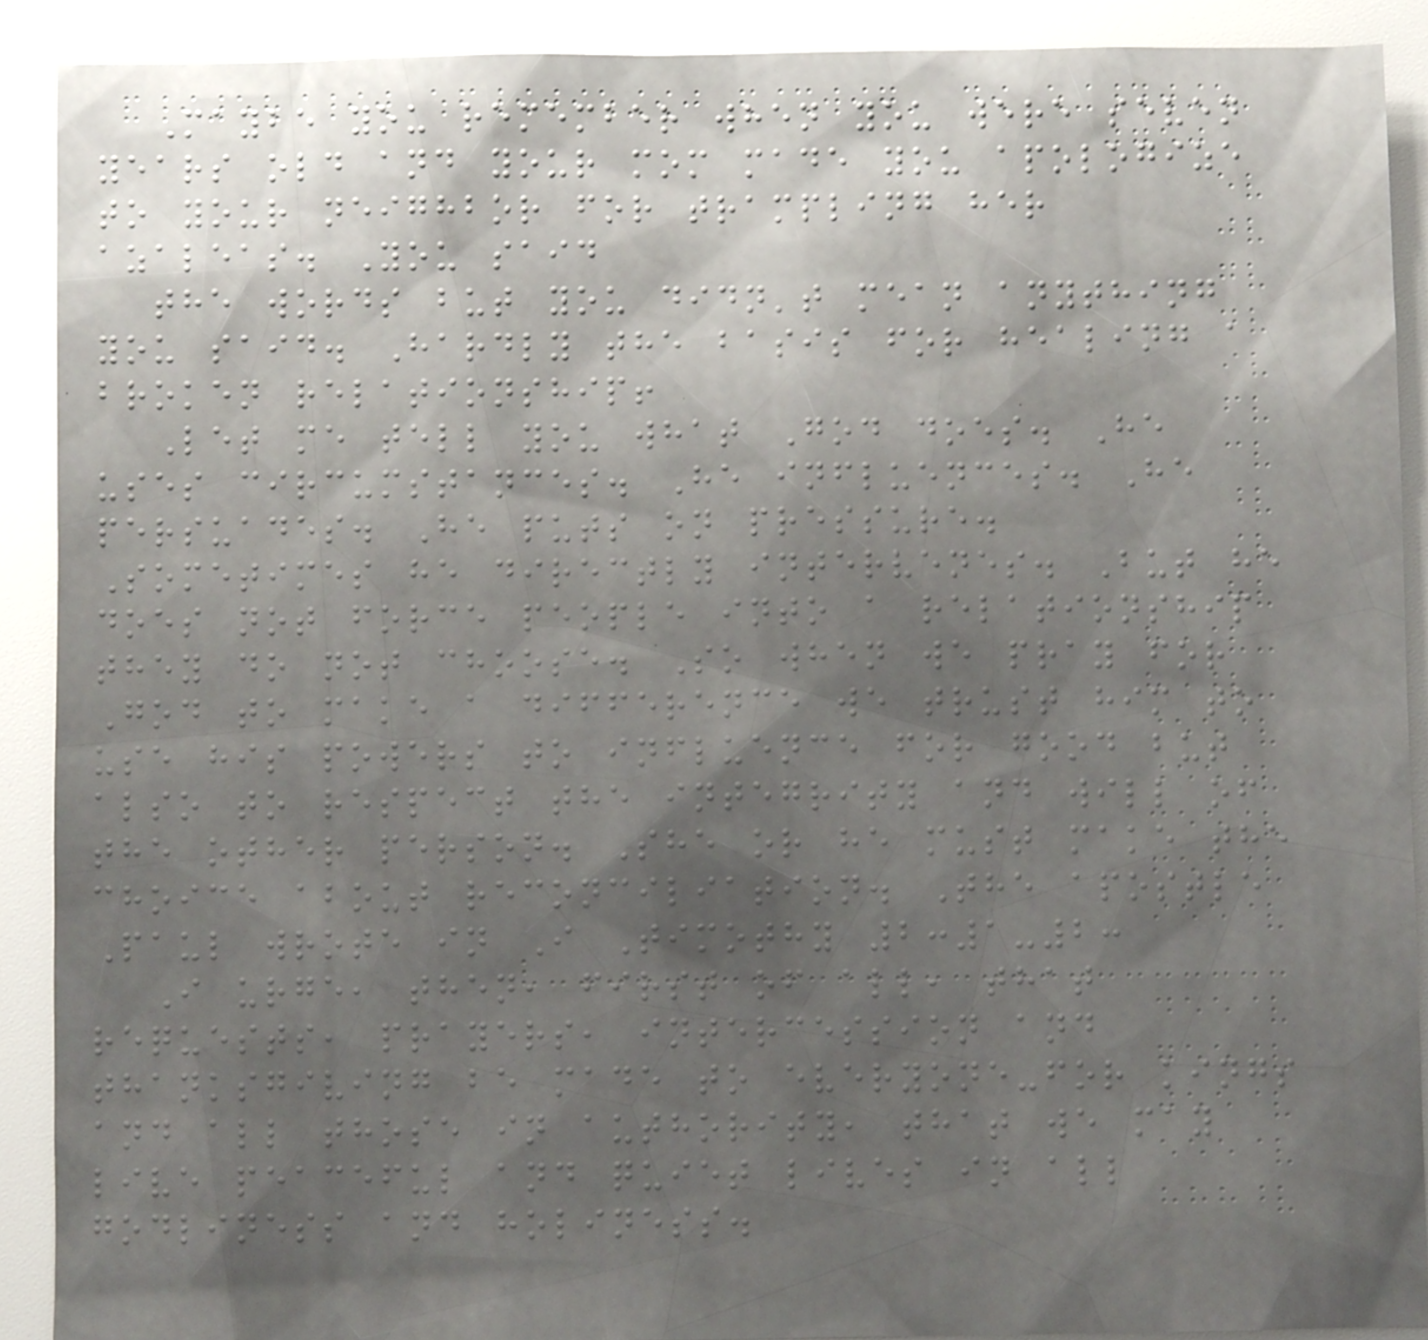Maybe you remember when you were seven
years old and your mom made you apologize
to your neighbor for trampling her
azaleas. You said
the words but you didn't mean anything
you said. Hardly the basis for healing a
broken relationship!
Let me tell you what God does. He
uses circumstances. He influences. He
persuades. He puts on pressure.
Sometimes he directly intervenes. But he
does not force people into a relationship
they do not choose. So when we pray for
God to make a difference we trust him to
use his powers to influence for good but
also to respect the integrity and will of
the other person. She or he must make the
choice about reconciliation. The apostle
Paul wrote in I Timothy 2:1-2:
I urge, then, first of all, that
requests, prayers, intercession and
thanksgiving be made to everyone-for kings
and all those in authority, that we may
live peaceful and quiet lives in all
godliness and holiness.
